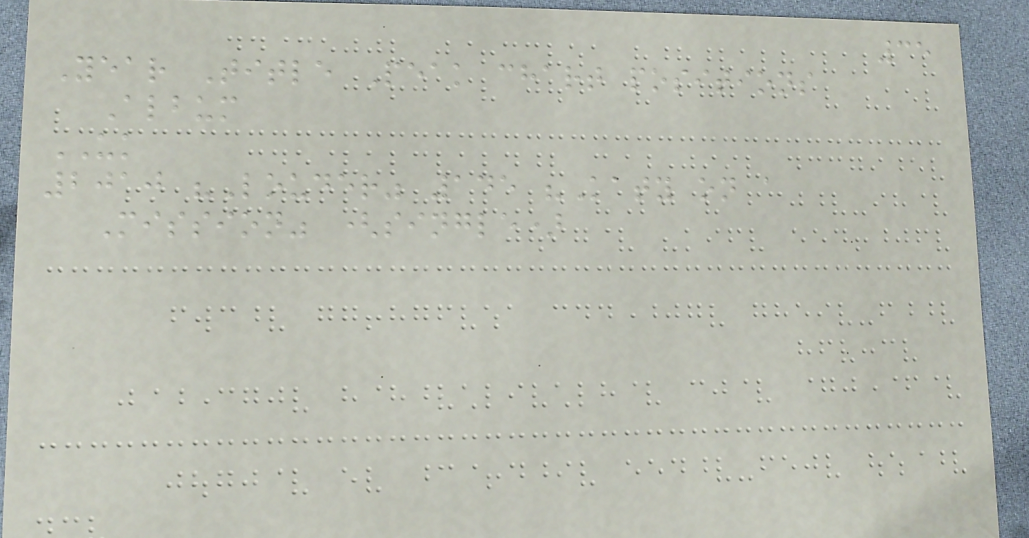35
Year Title Peak chart positions
Album
UK
2010 "Louder" 145 "Katy on a
Mission" (single)
